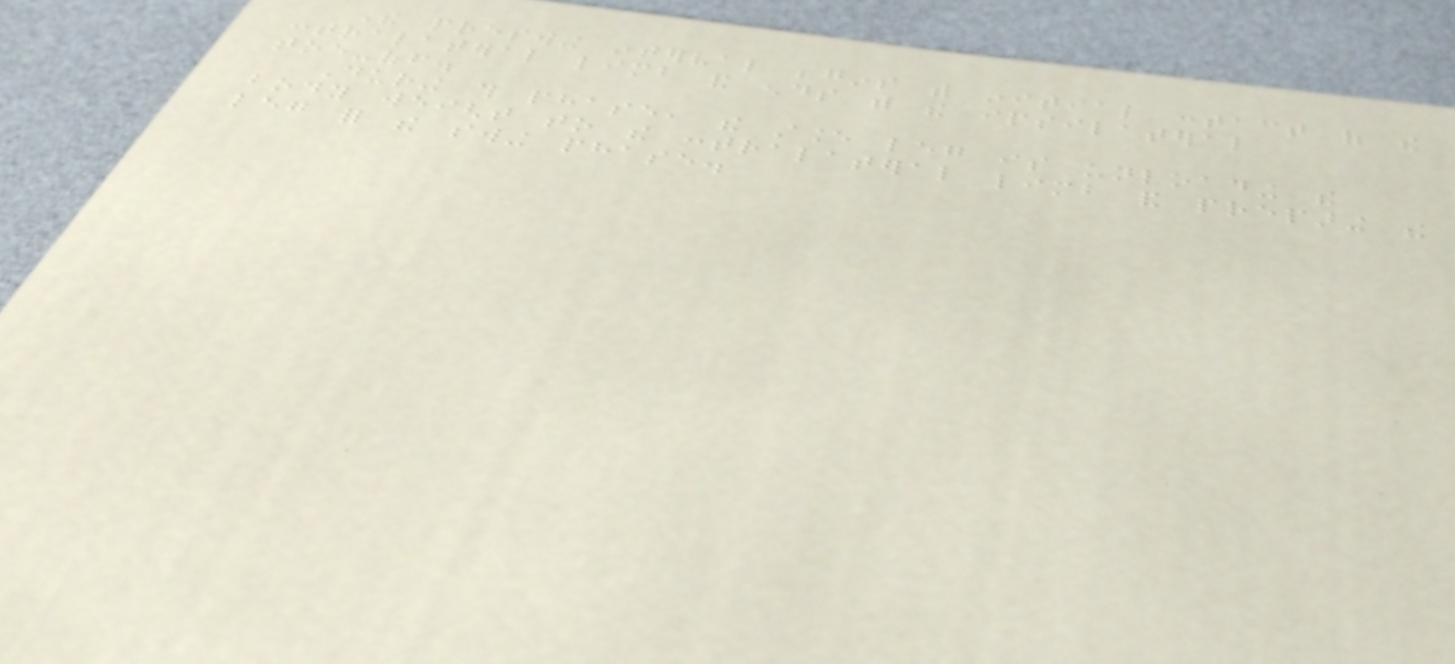The preswing interval begins with initial contact of the
contralateral limb and ends with the ipsilateral
toe-off.
During this phase, the stance leg is unloading the
body weight to the contralateral limb and preparing the
leg for the swing phase.
